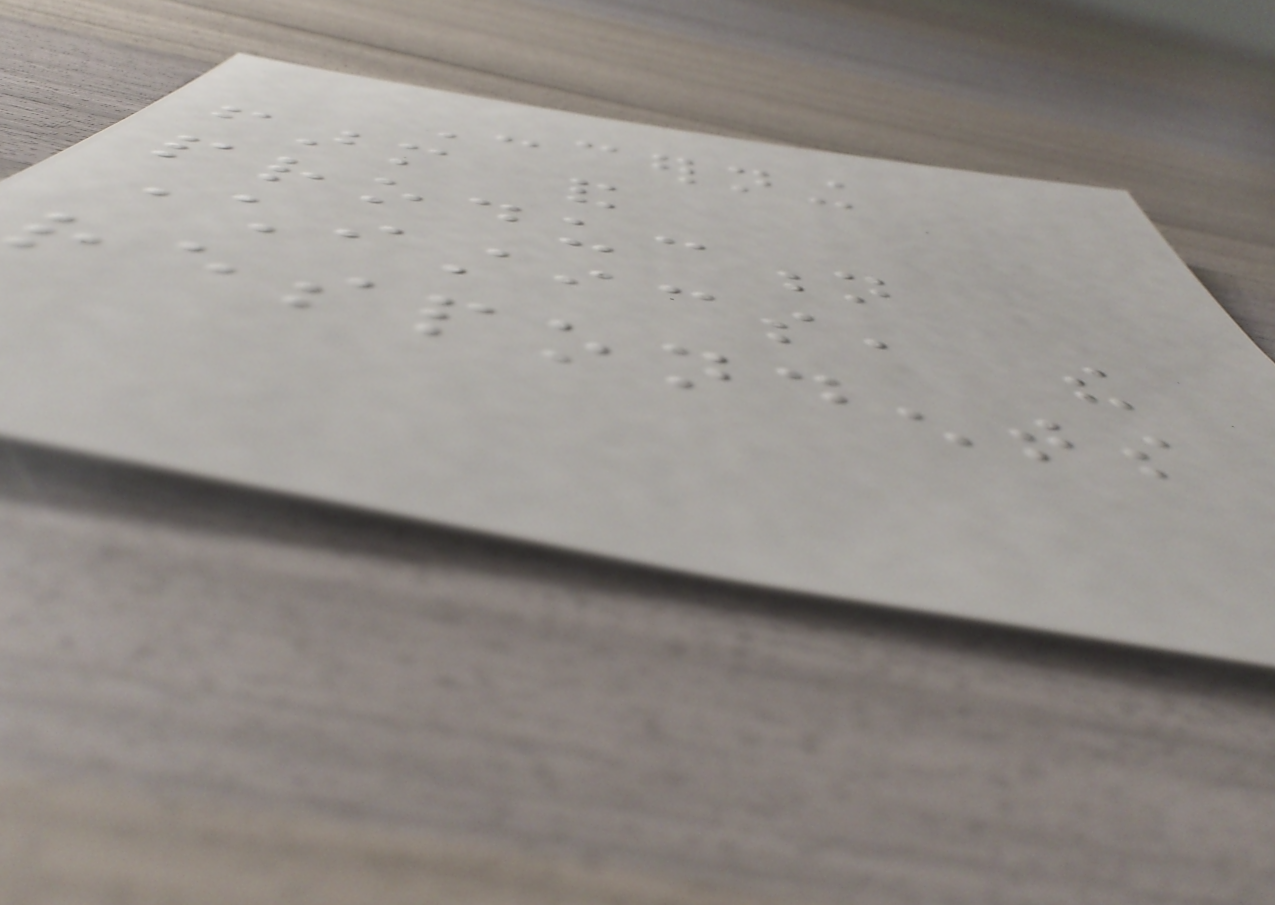Concerning
farm and
production
characteristics, the
respondents
